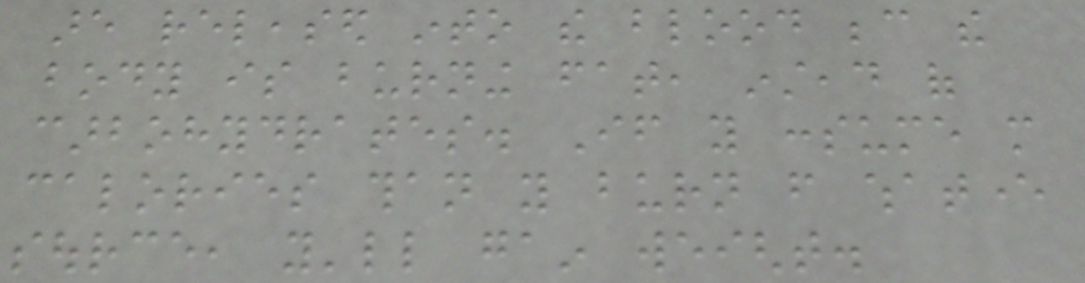are released into the blood because the
body is burning fat, instead of
carbohydrates. If you consume more
calories than you burn from whatever
source, you'll gain weight.
